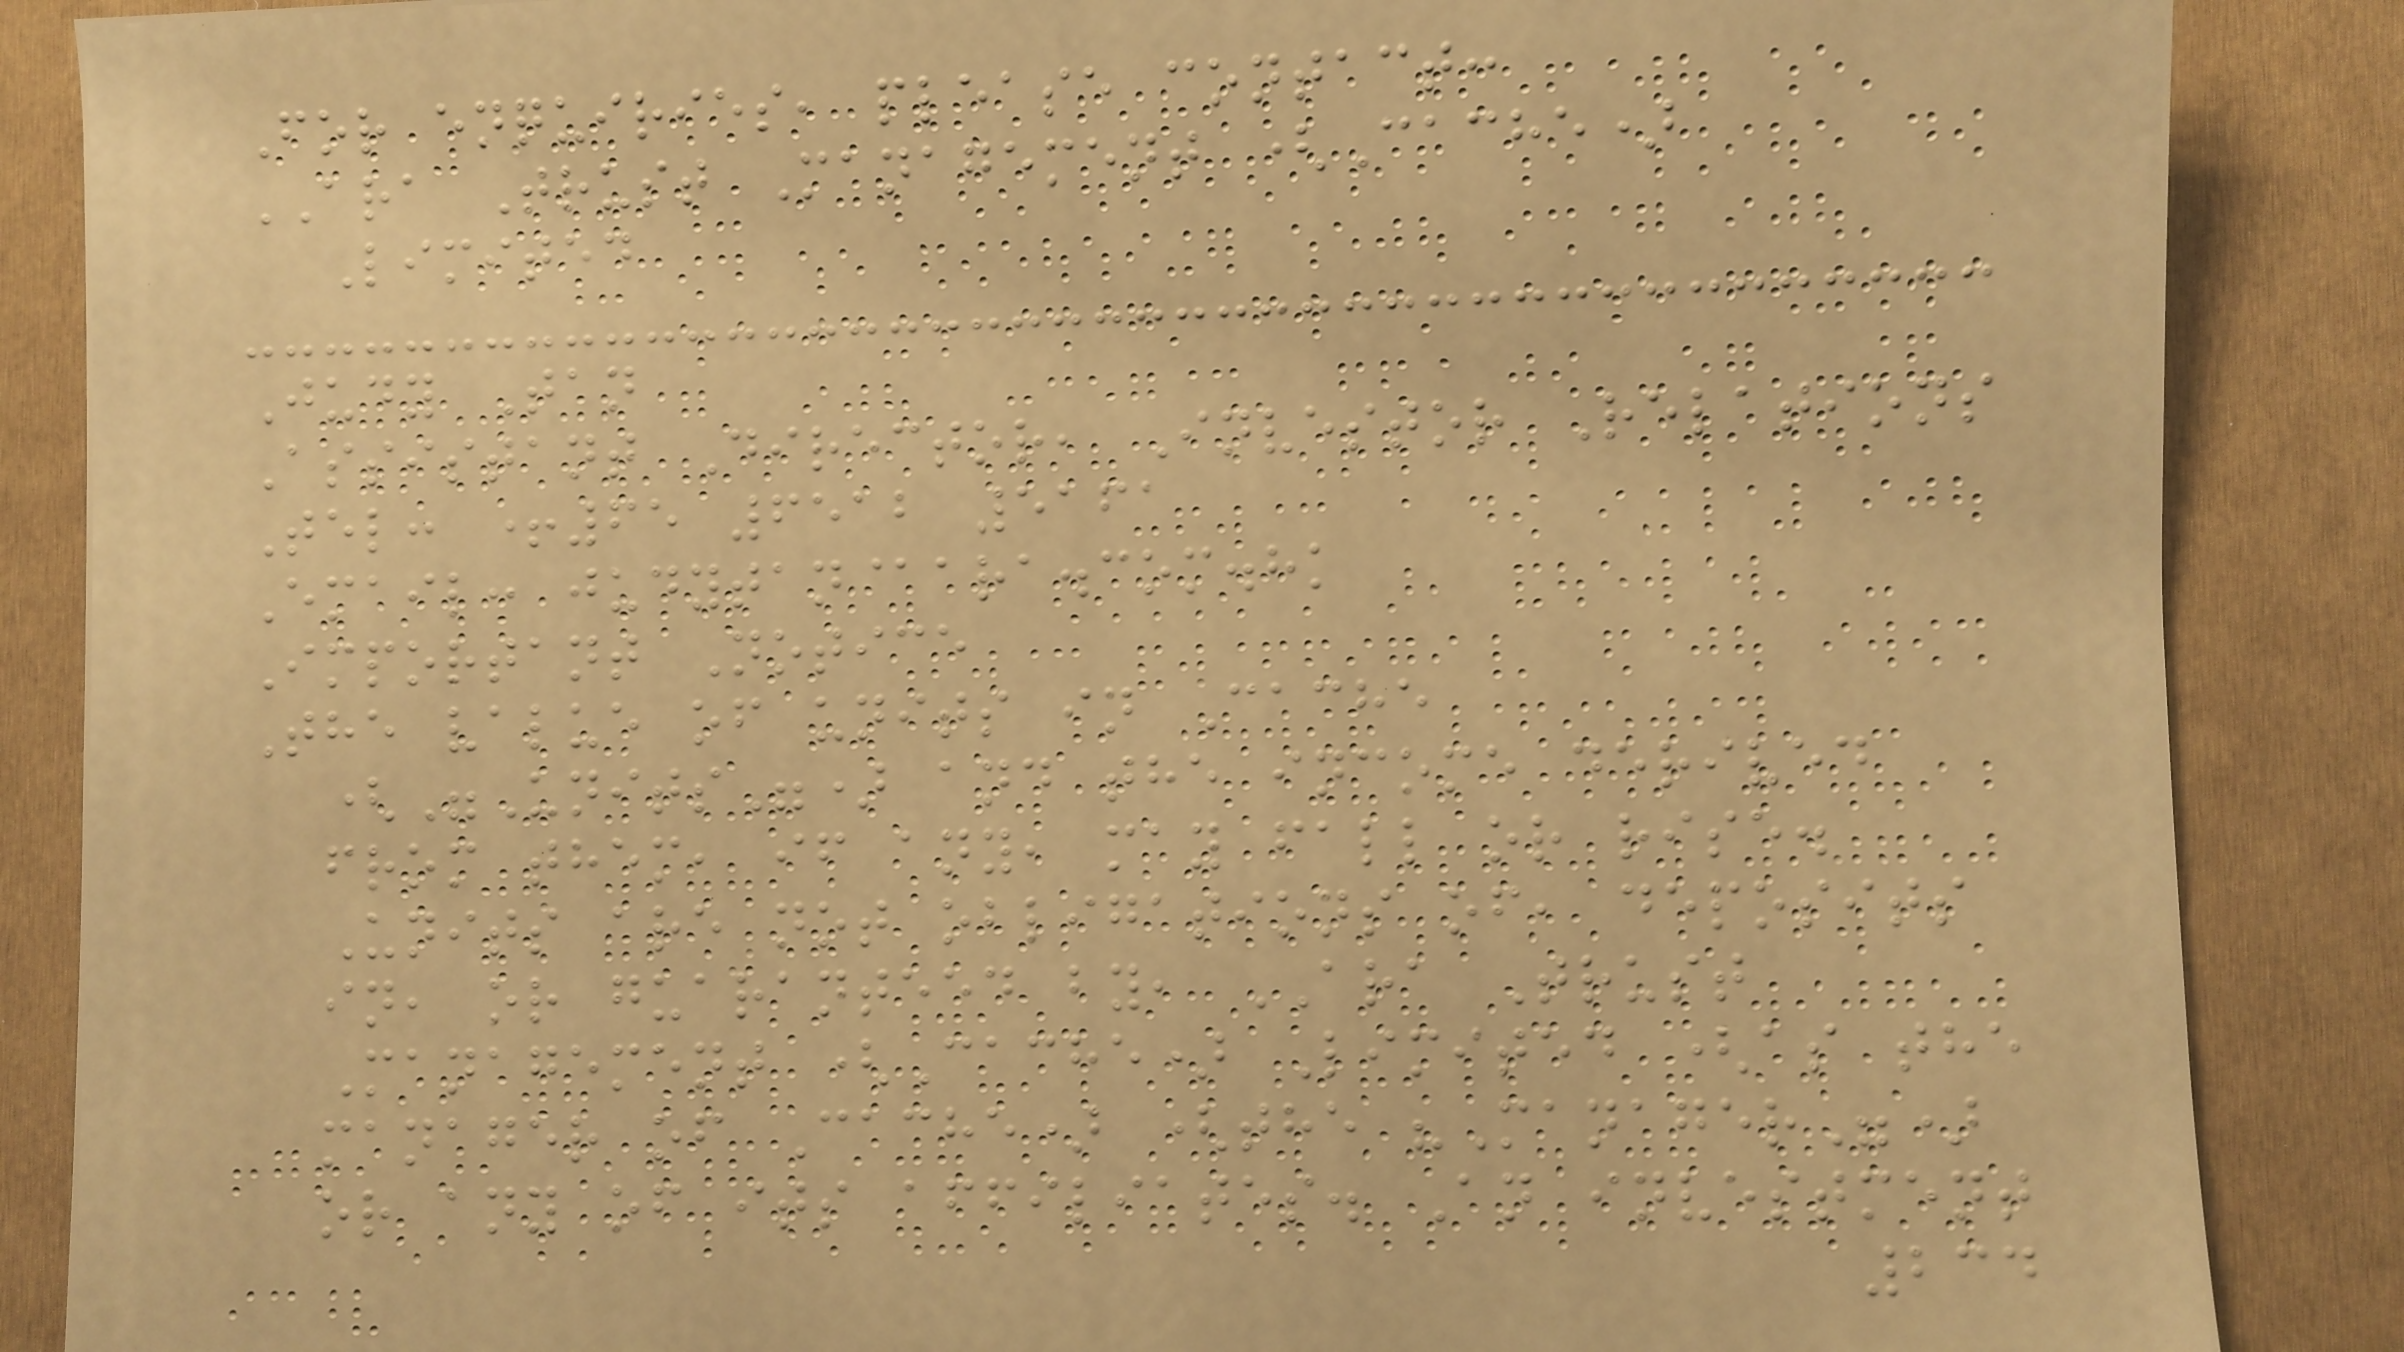For enquiries, please contact:
ARA Trust Management (Cache)
Limited
Judy Tan
Assistant Director, Investor Relations
Tel: +65 6512 5161
Email: judytan@ara.com.hk
Important Notice
The value of units in Cache
("Units") and the income derived
from them, if any, may fall or rise.
Units are not obligations of, deposits
in, or guaranteed by, ARA Trust
Management (Cache) Limited (as the
manager of Cache) (the "Manager")
or any of its affiliates. An investment
234
